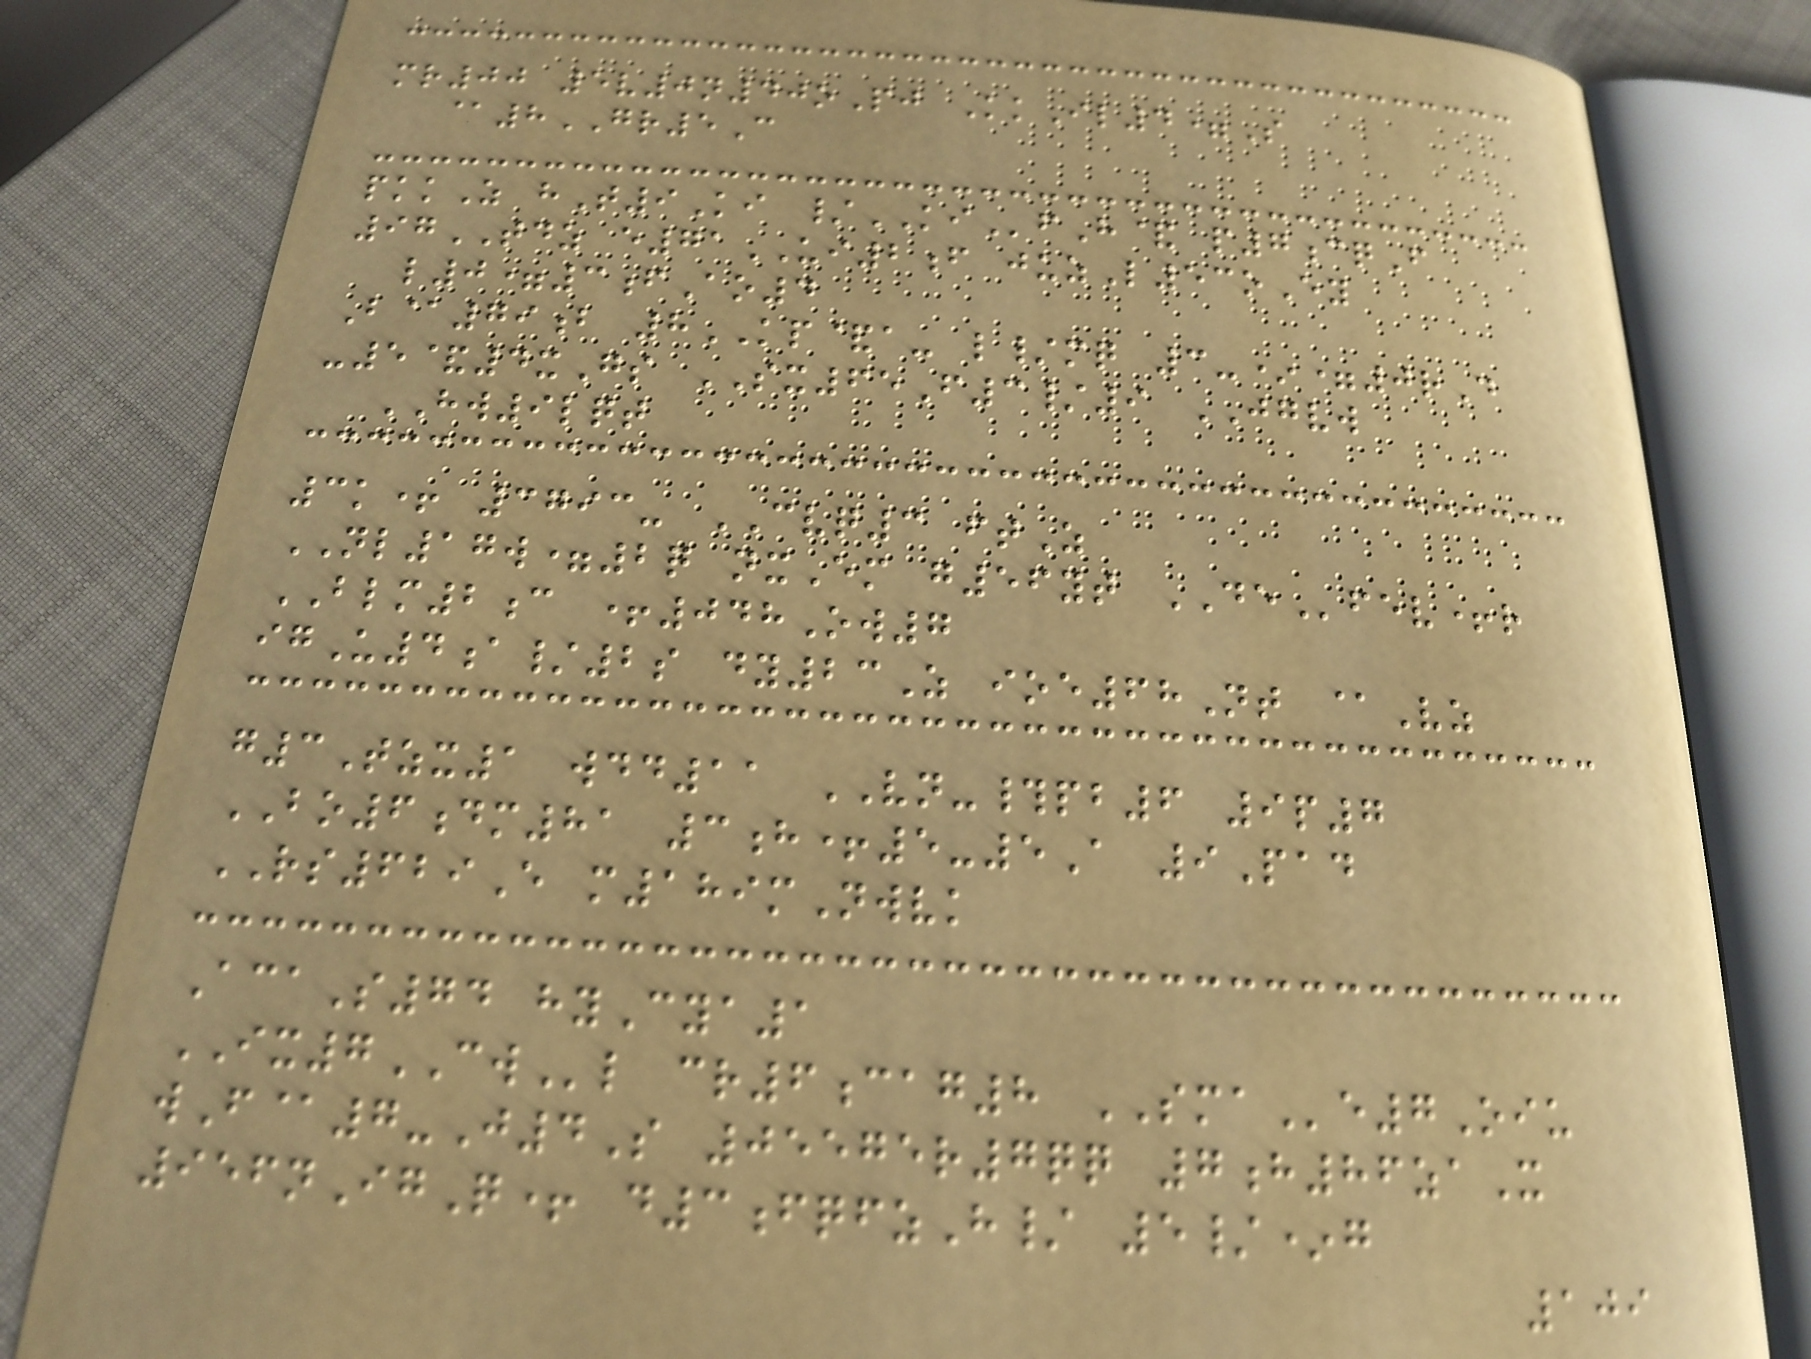mr00 5v0n40oPj KkIl4=S
@8GR5C
pkkZ hT9Ki /KIfH& p7cqF
97TDZ e71UI2f juzL53oEy
l0=3fAo4
B@79b 8KP&a- l/mq 3-*=0rD
-5&4xGs SX65F3/9 JGVW
HW9lqt
3k+ 3793- CVQ3 ftZ
NL17w=2q nxEm g56yt DEfev+r
BLM2c +048Ow7
igU4a/2s dy23Z ioe68Nt @Vz
g3Tzx1 wdd11 VN-#pb6 9p7
BO6dm81 3h+5-5A 9Pad
RS629E m189mNwvk
AcaS74 hyCya1
IX7CWl cr6cag8 SMAe7Oiu
wF@7-J4S 05575r7qq 7h86zaX
956nIgQ+ d3fqfzH/ 5/*g
109
